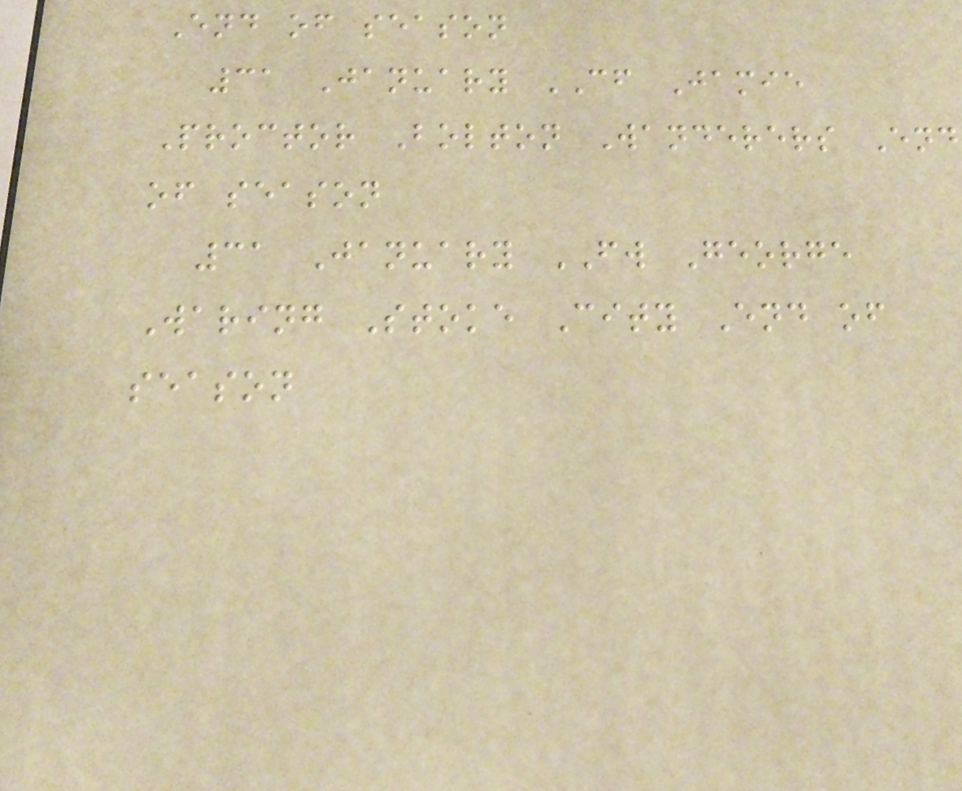End of season
31 January CF Jamie
Proctor Bolton Wanderers End
of season
31 January FW George
Waring Stoke City End of
season
